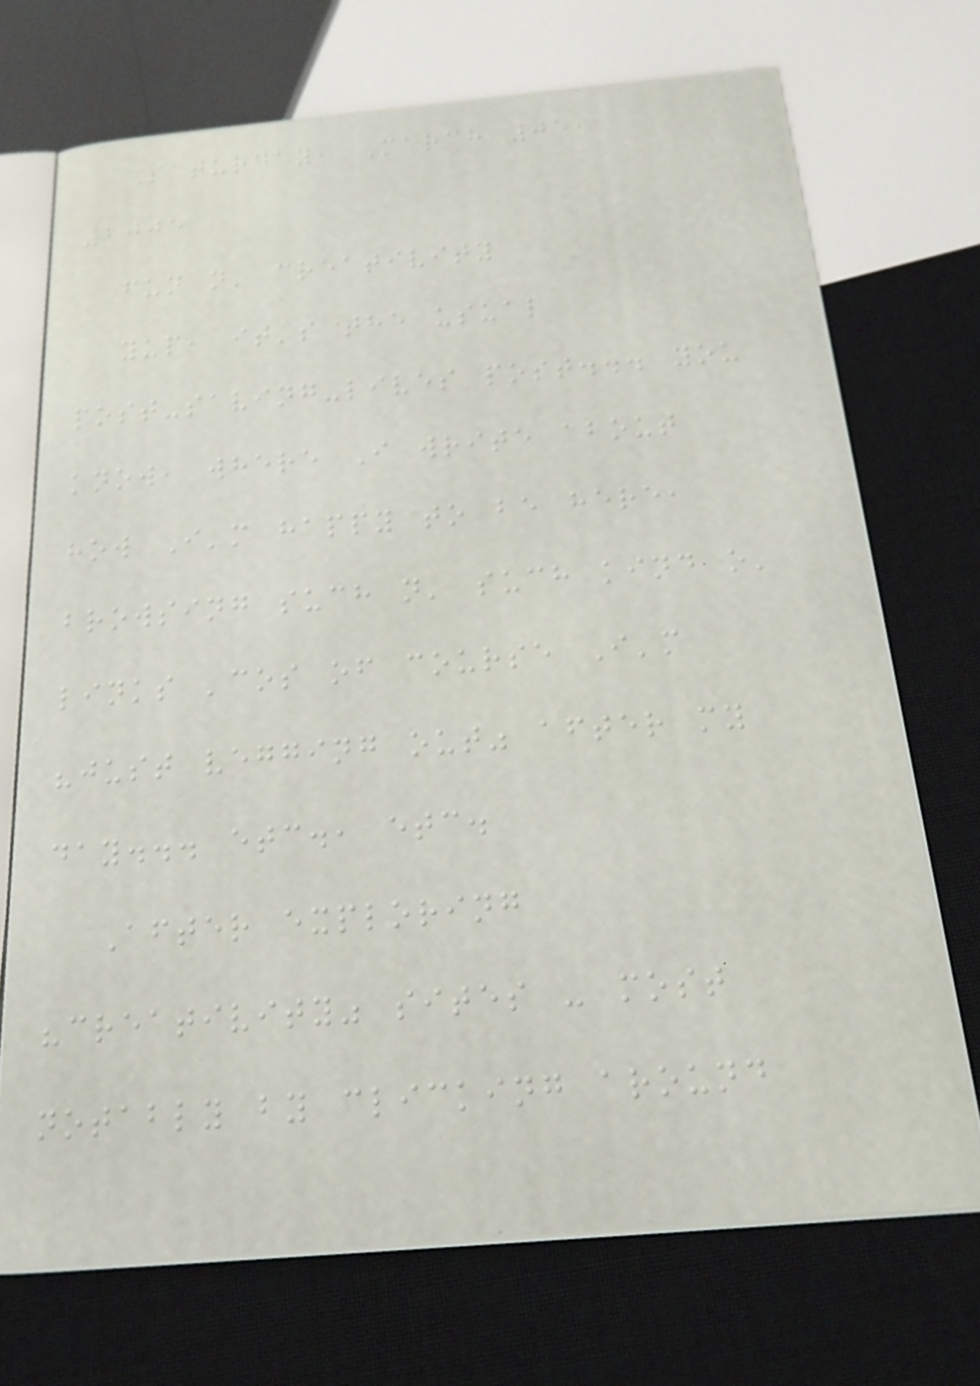Saturday, March 05,
2005
fun n' creativity
yup, it's the usual
post-saving-lives post... you
know, where I write about
how I'm happy to be here,
browsing such n' such kind o'
links 'cos of course I'm
"just vegging out" after my
day... etc., etc.
After exploring
"creativity" sites - most
notably by clicking around
